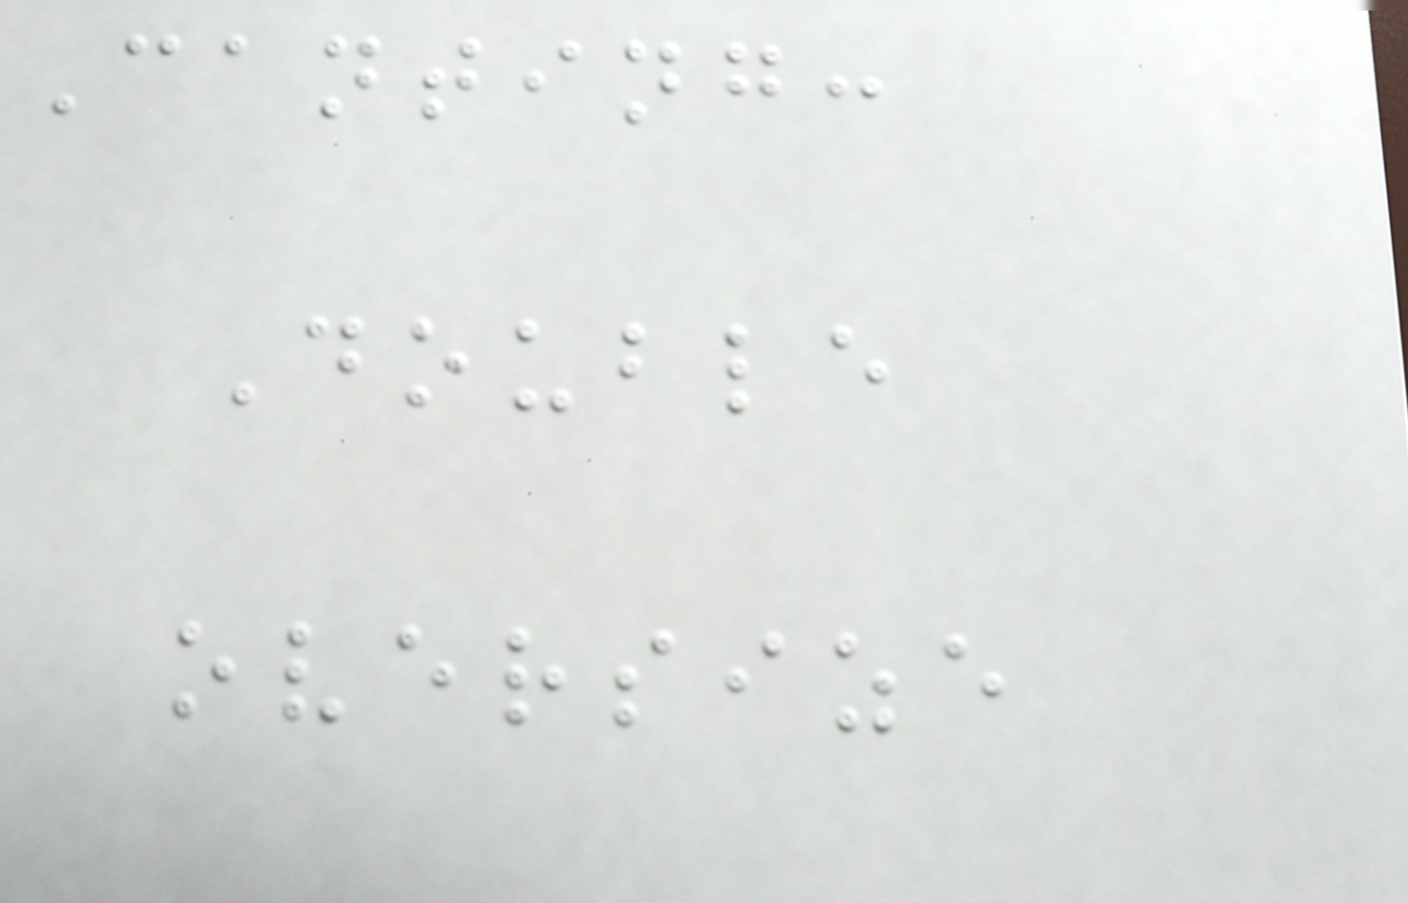Canting:
Double
oversize
